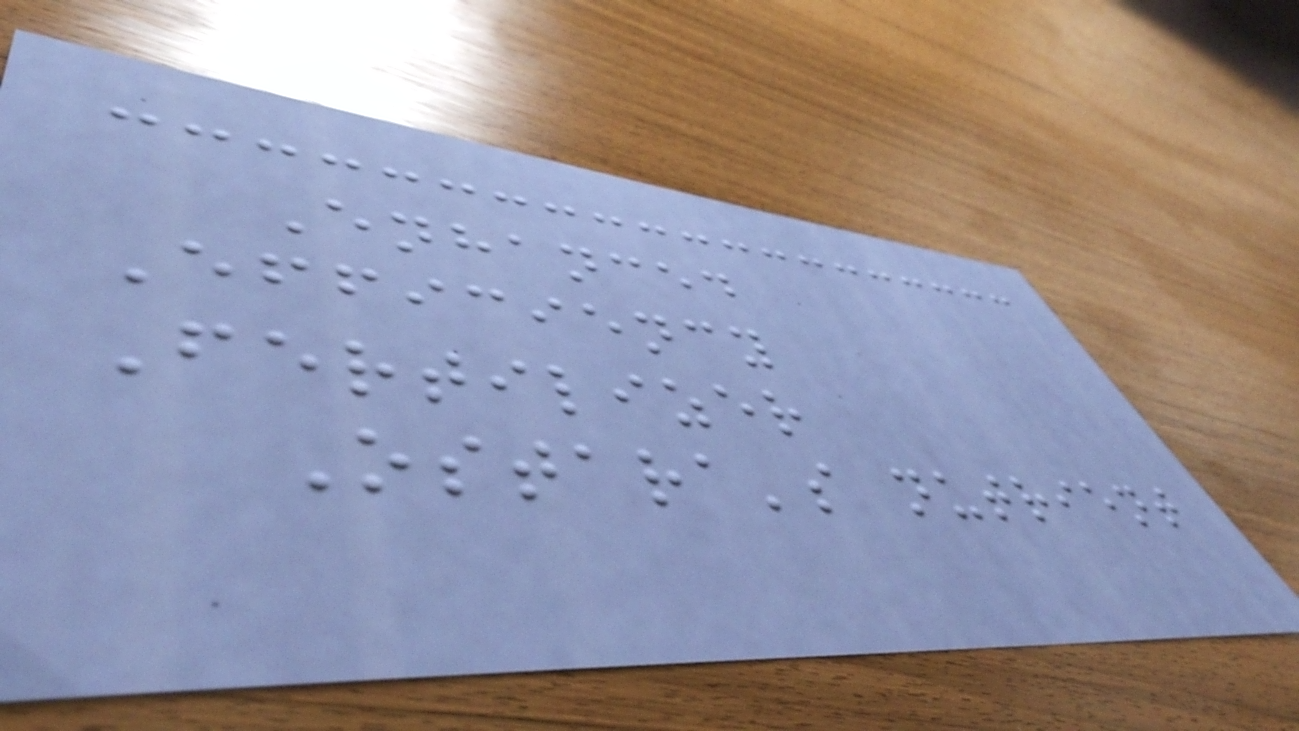Enhanced
Efficiency
Fertilizer
Ostara's nutrient
